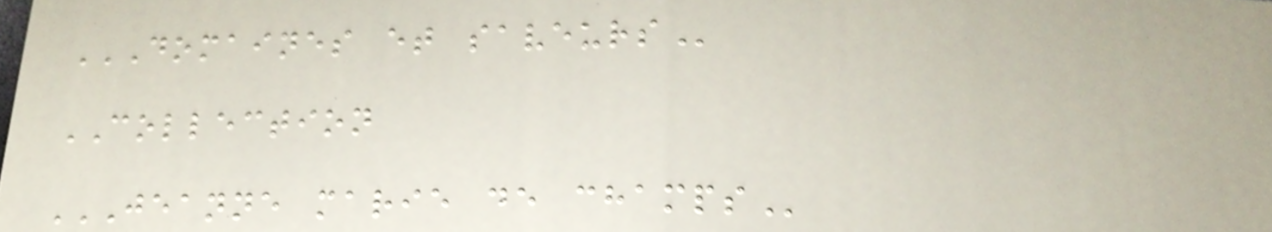DOMAINES ET SAVEURS
COLLECTION
JEANNE MARIE DE CHAMPS
